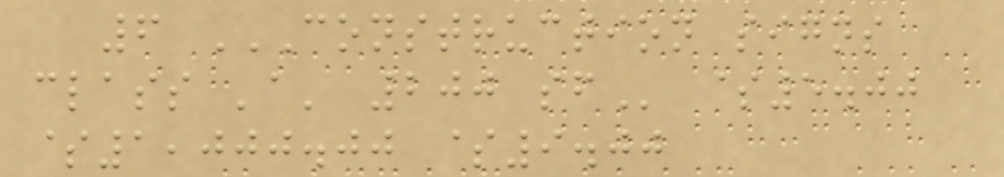6 CONSTRUCTION SIGNS
CLASS 'A' 200 SF $5.00
$1,000.00 $9.00
